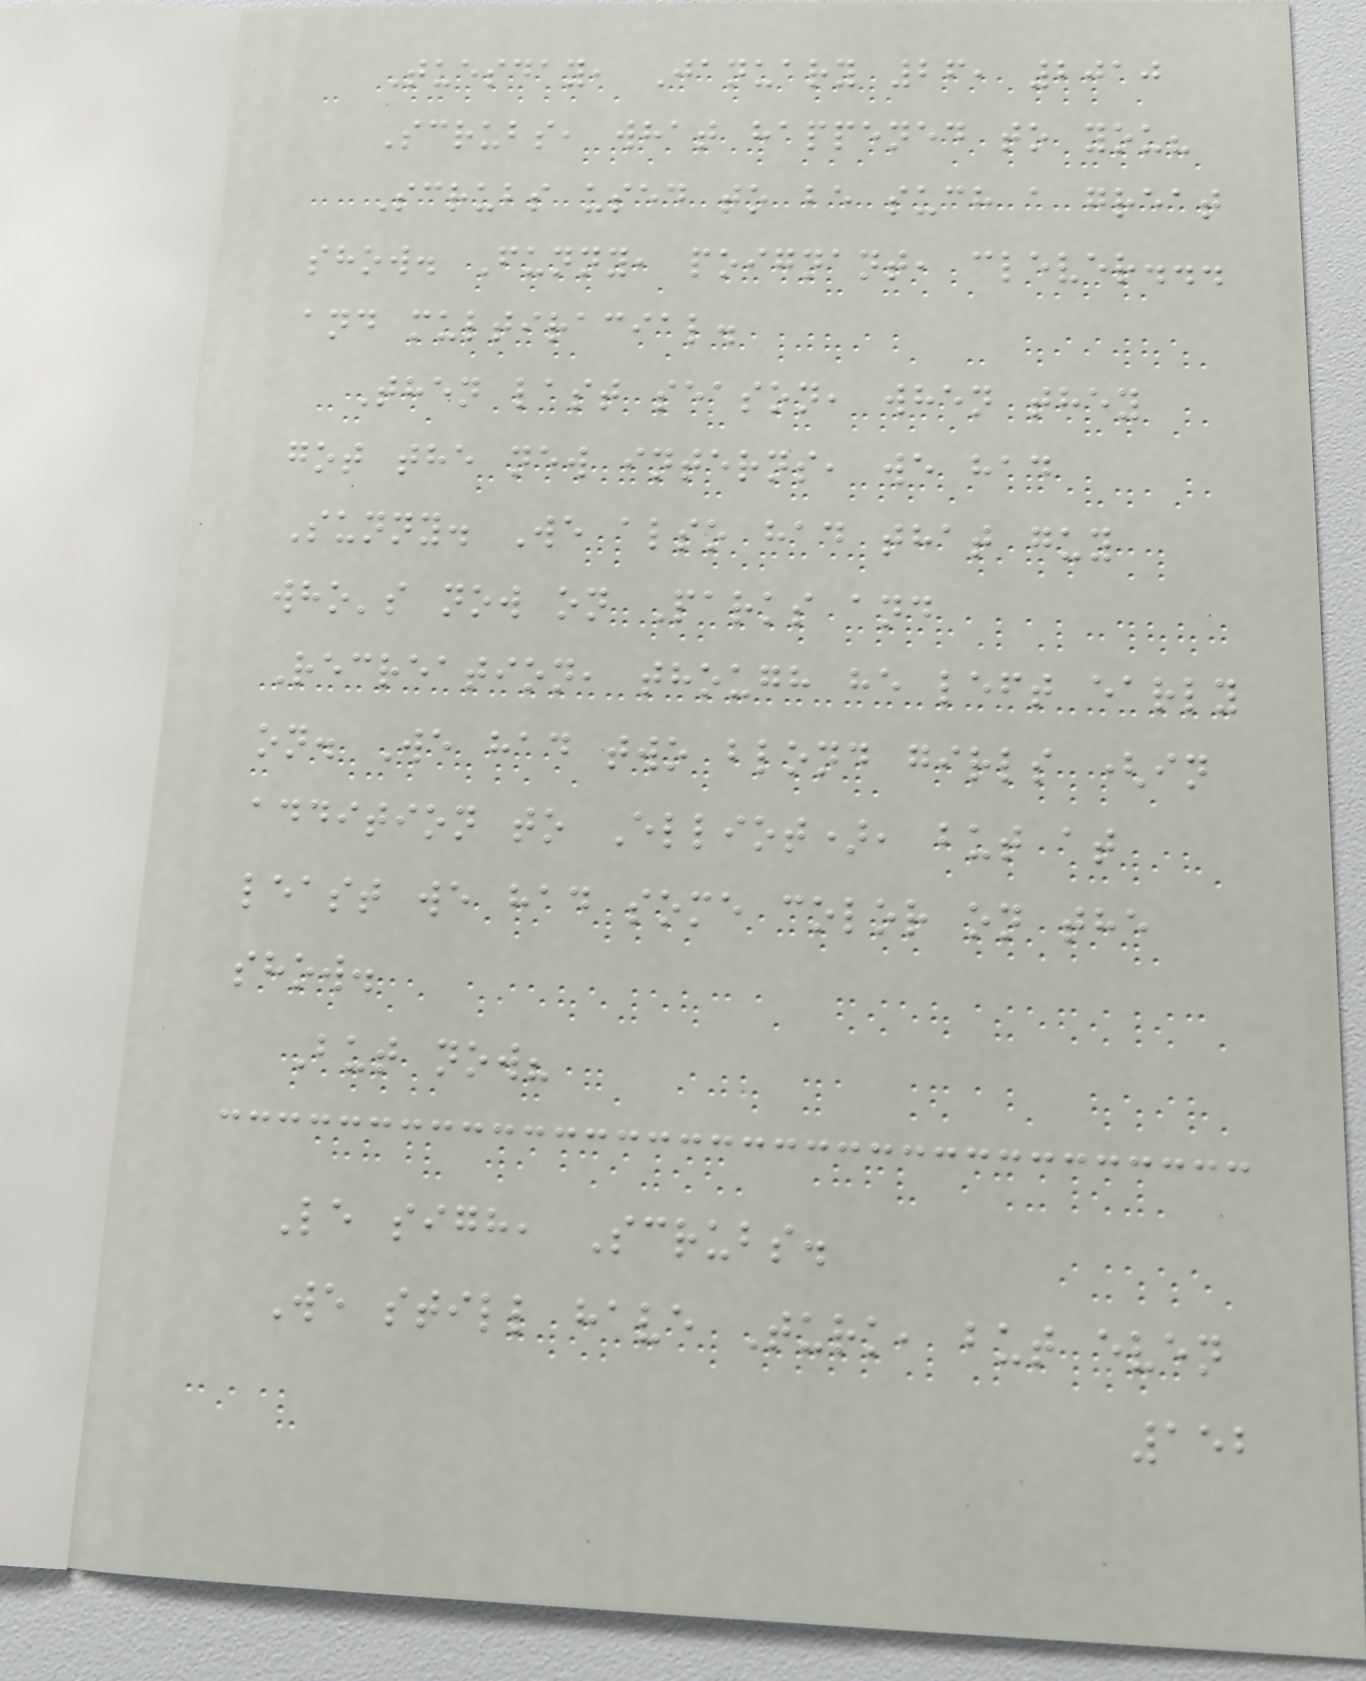Tuesday, January 26, 2010
Scrubs, what happened to you?
Scrubs used to be such a great
show. Funny, poignant, clever...
and multiracial.
Then last season, when they
got the new interns, we had
Sunny. We also had that guy
who's now on Parks and
Recreation, though he left early
on. We had two blond girls (in
addition to Elliot), but at
least we had some color on the
show.
But now?
Le sigh, Scrubs.
We still have Turk, but even
152
